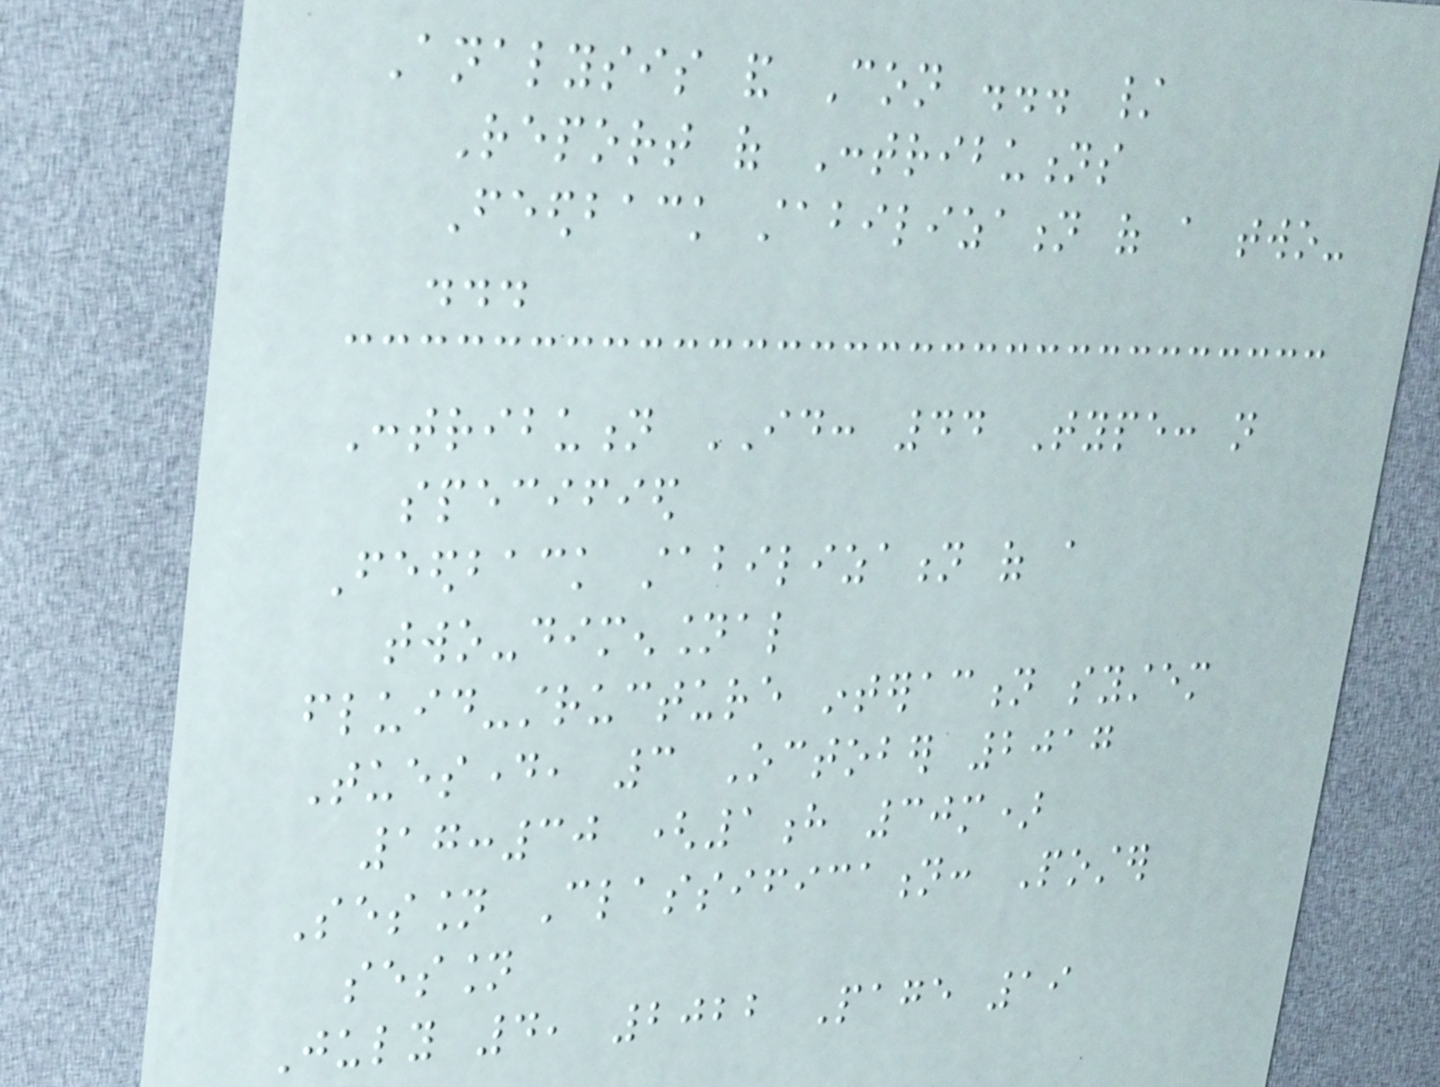Analysis and Con ... /
Report of Contributions
Feedback stabilization of a two-
...
Contribution ID: 44 Type: not
specified
Feedback stabilization of a
two-dimensional
fluid-structure interaction system
Tuesday, 3 October 2017
17:30 (1h 30m)
Session Classification: Poster
session
July 4, 2022 Page 19
